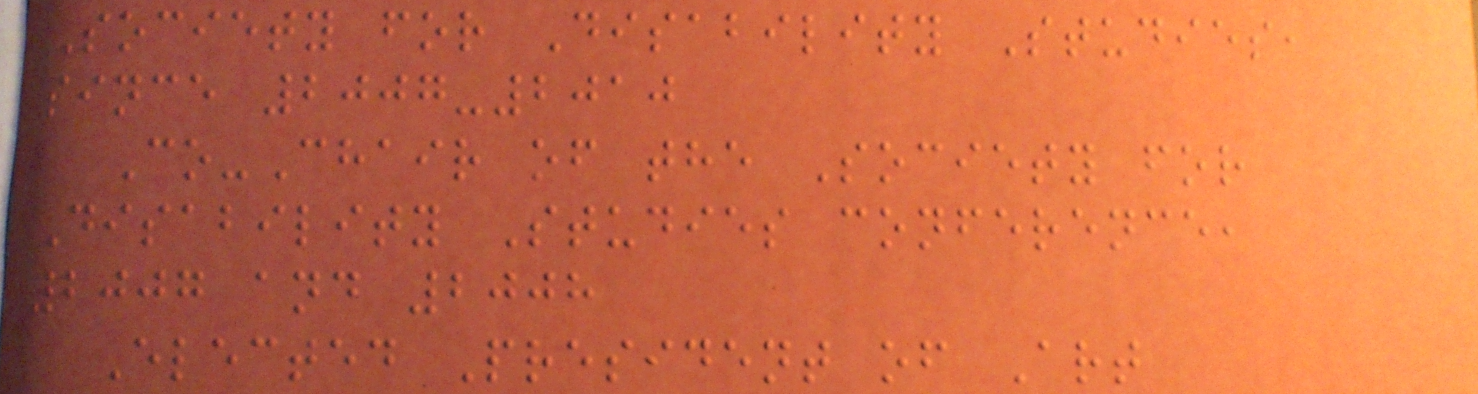Society for Disability Studies,
since 2007-2010
Co-Chair of the Society for
Disability Studies conference,
2007 and 2008
Elected President of Art
